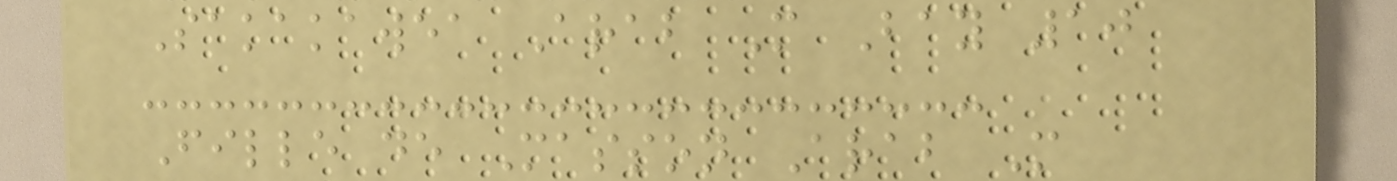Sakakawea Arab M Bay 10
Fille de Masson Arab M
